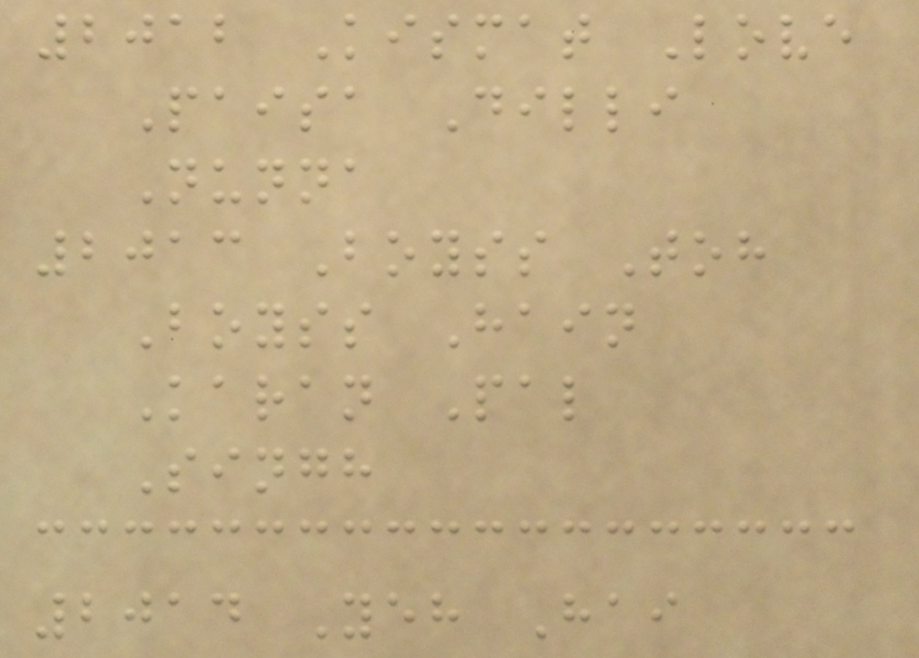2012 Kismat Love
Paisa Dilli
Nunna
2013 Boyss Toh
Boyss Hain
Karan Pal
Singh
2014 Yeh Hai
